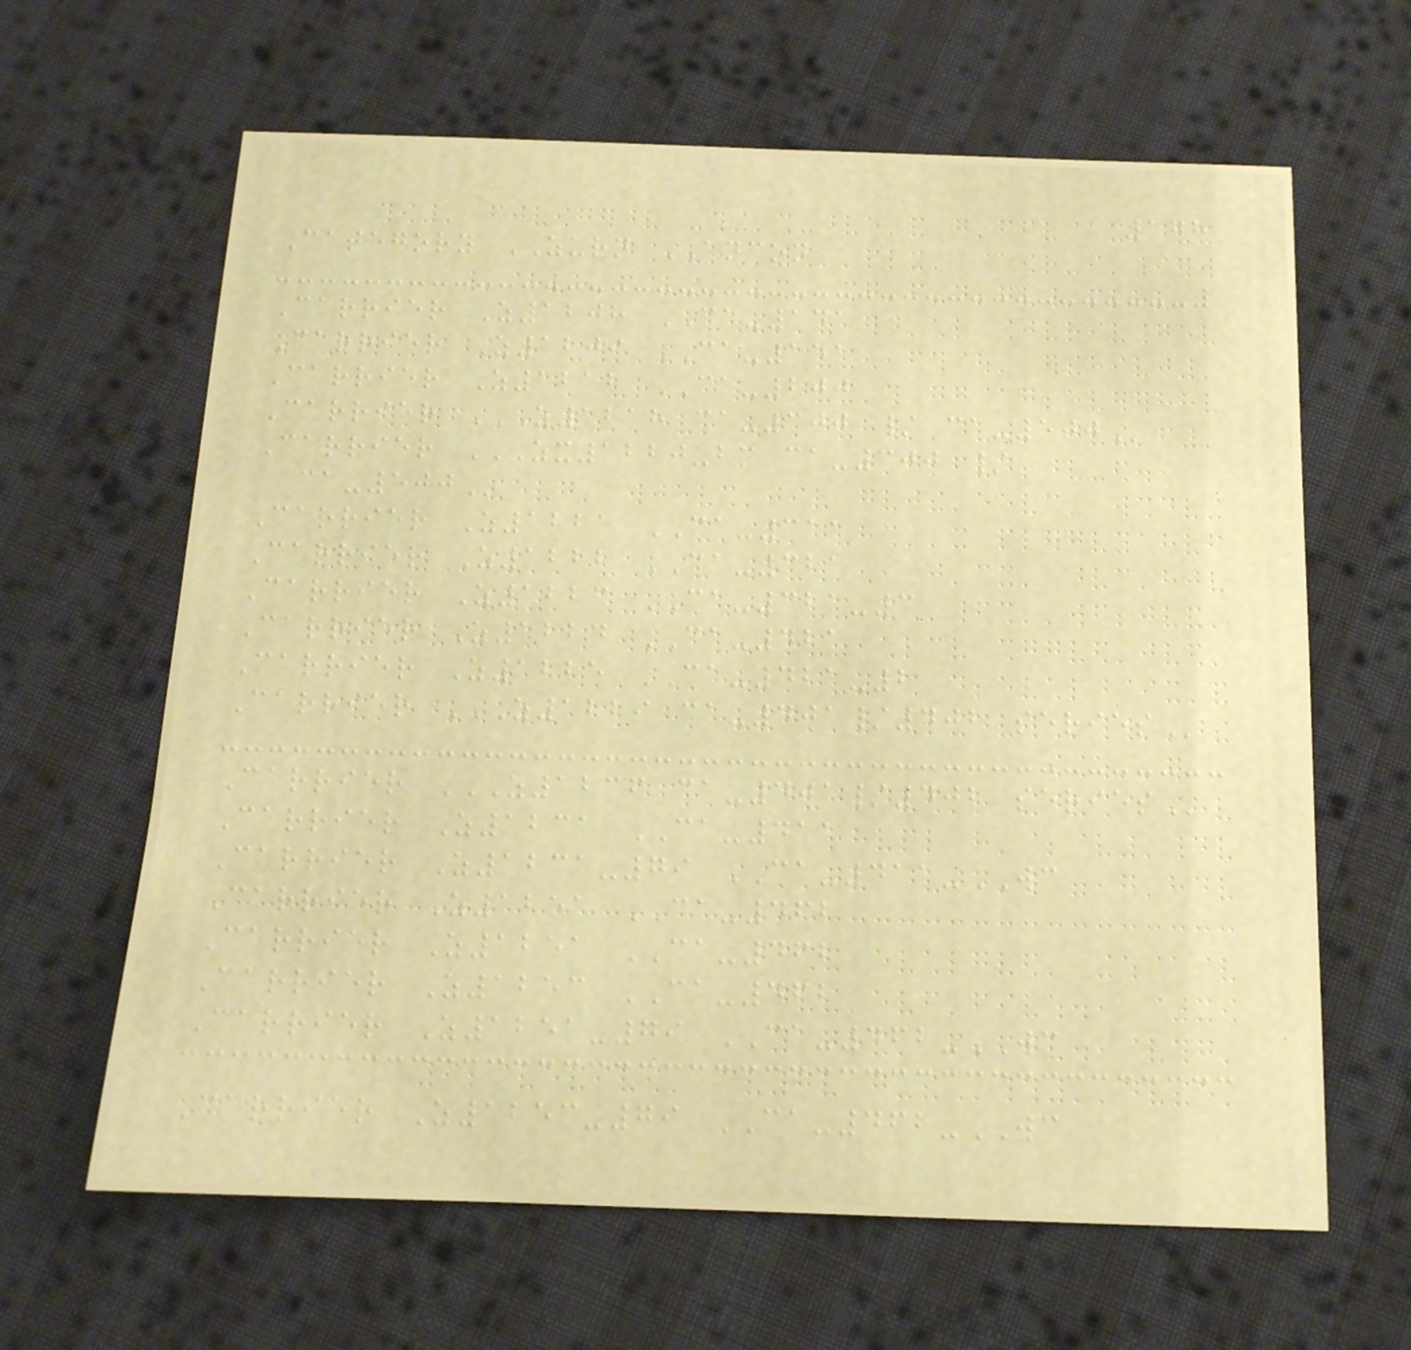178
Category ZURN ANCON
Carrier Z1208 CA-141
Carrier Z1209 CA-151
Carrier Z1212 CA-200
Carrier Z1218 CA-300 / CA-500
Carrier ZX1220-BM CA-300 /
CA-500
Carrier Z1221 CA-311
Carrier Z1222 CA-321
Carrier Z1223 CA-321-3
Carrier Z1224 CA-421
Carrier Z1225 CA-421-2
Carrier Z1229 CA-401/402 SERIES
Carrier Z1236 CA-401/402 SERIES
Carrier Z1231 CA-411
Carrier Z1231-79 CA-411-WC
Carrier Z1251 CA-462
Carrier Z1251 CA-462
Carrier Z1253 CA-462
Carrier Z1251-79 CA-462-WC
Carrier Z1253-79 CA-462-WC
